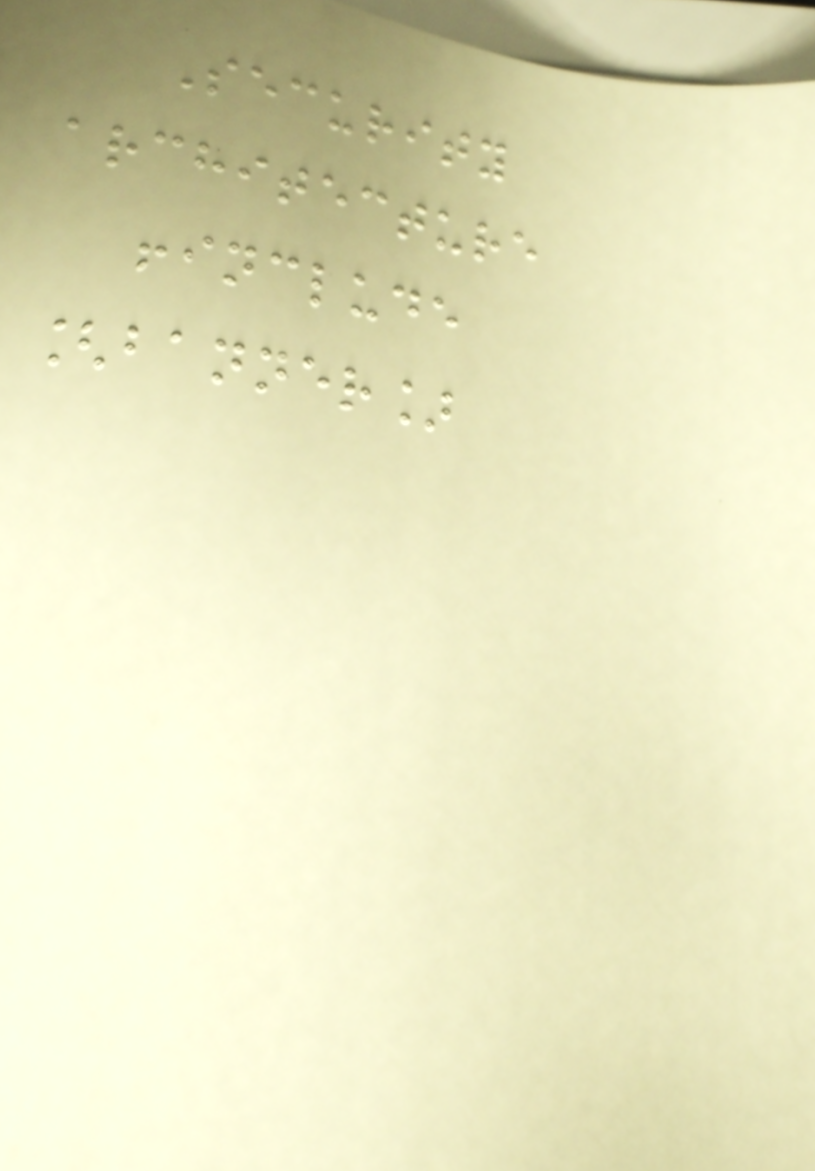Security
architecture
!include
[banner]
